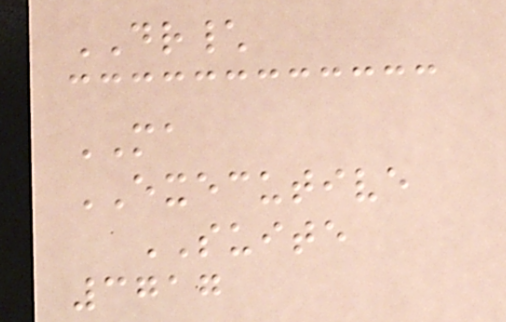DR\
MA
EXECUTIVE
SUITE
3717
